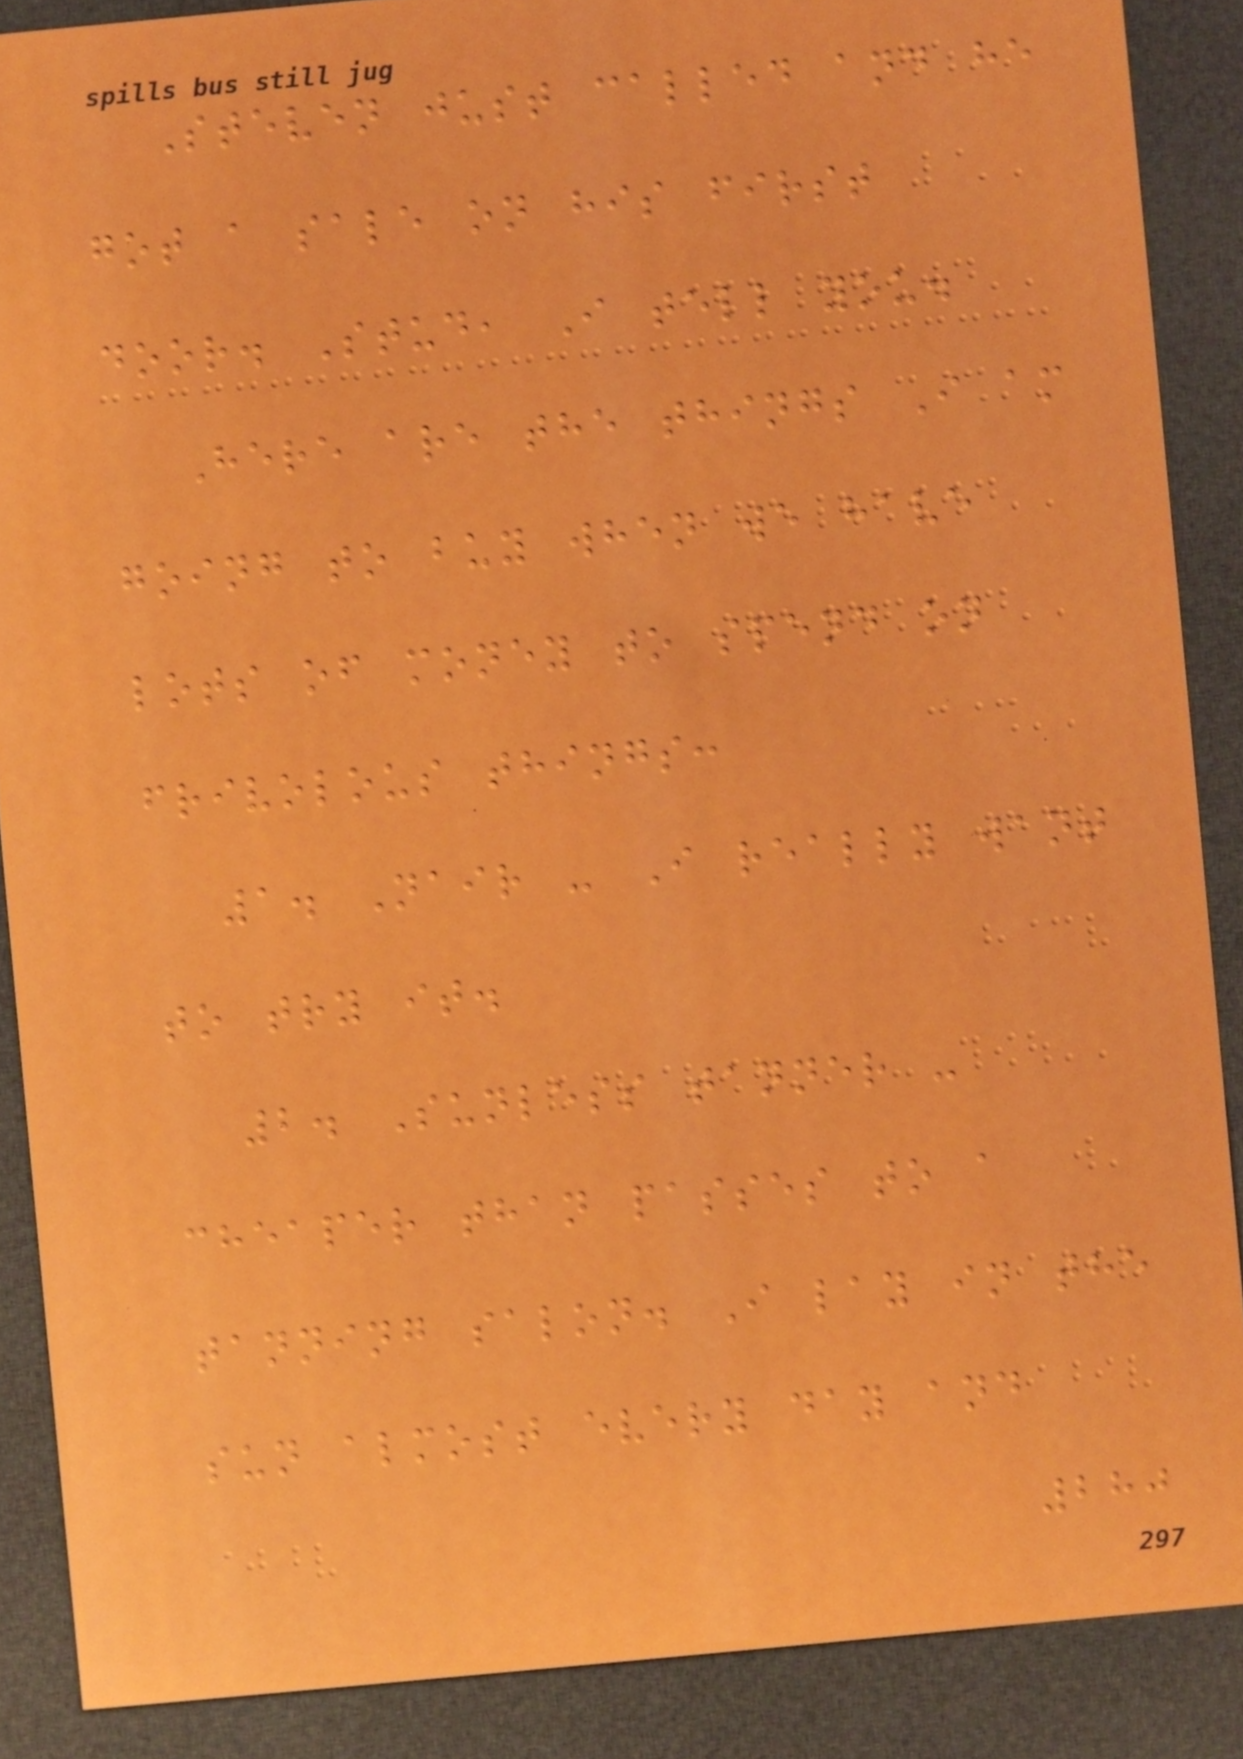Steven just called and he
got a sale on his first
door. Stud, I tell you.
Here are the things I am
going to buy when we have
lots of money to spend on
frivolous things:
1. Nair - I really want
to try it.
2. Sunless tanner -
cheaper than passes to a
tanning salon. I lay in the
sun almost every day and
280
